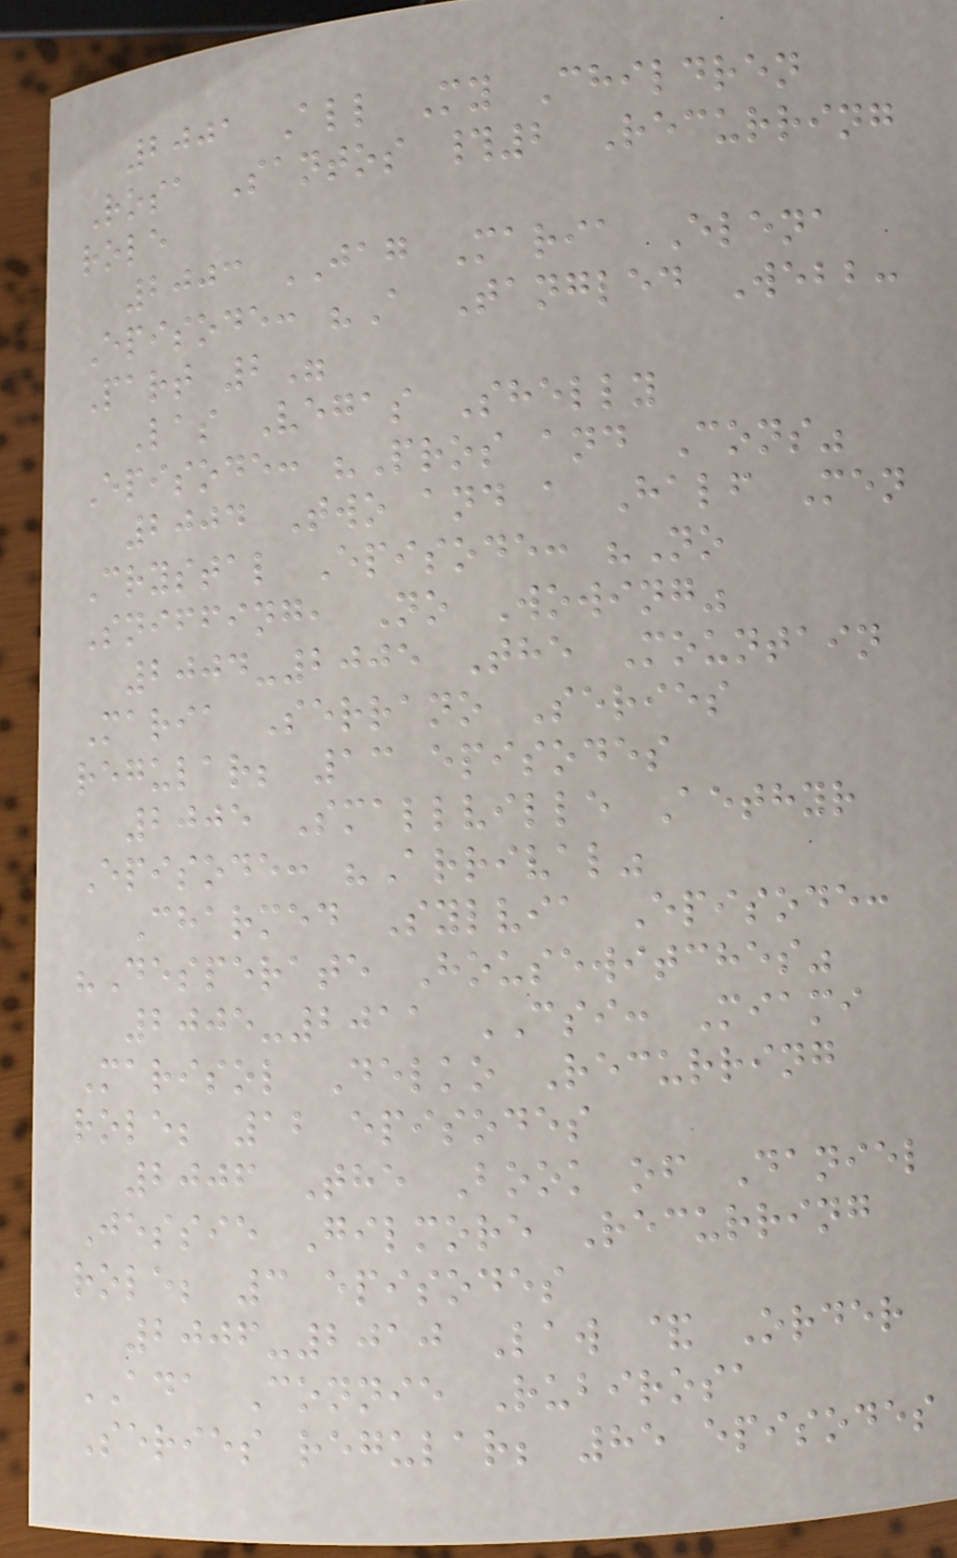2001 All My Children
Rosa Santos #2 Recurring
role
2003 JAG Maria Elena
Episode: "A Tangled Webb:
Part 2"
Las Vegas Shelly
Episode: "Pros and Cons"
2004 Two and a Half Men
Crystal Episode: "No
Sniffing, No Wowing"
2004-2005 The Mountain
Maria Serrano Series
regular; 13 episodes
2005 Smallville Aethyr
Episode: "Arrival"
Charmed Sylvia Episode:
"Desperate Housewitches"
2005-2011 CSI: Miami
Marisol Delko Recurring
role; 12 episodes
2006 The Book of Daniel
Jessie Gilmore Recurring
role; 3 episodes
2006-2010 Law & Order
ADA Connie Rubirosa
Series regular; 85 episodes
